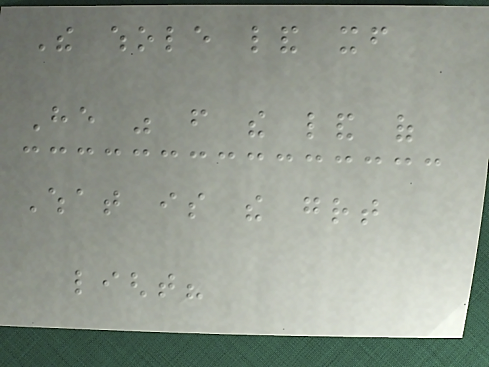The whole land itself
He was from the land of
What is the great
light?
